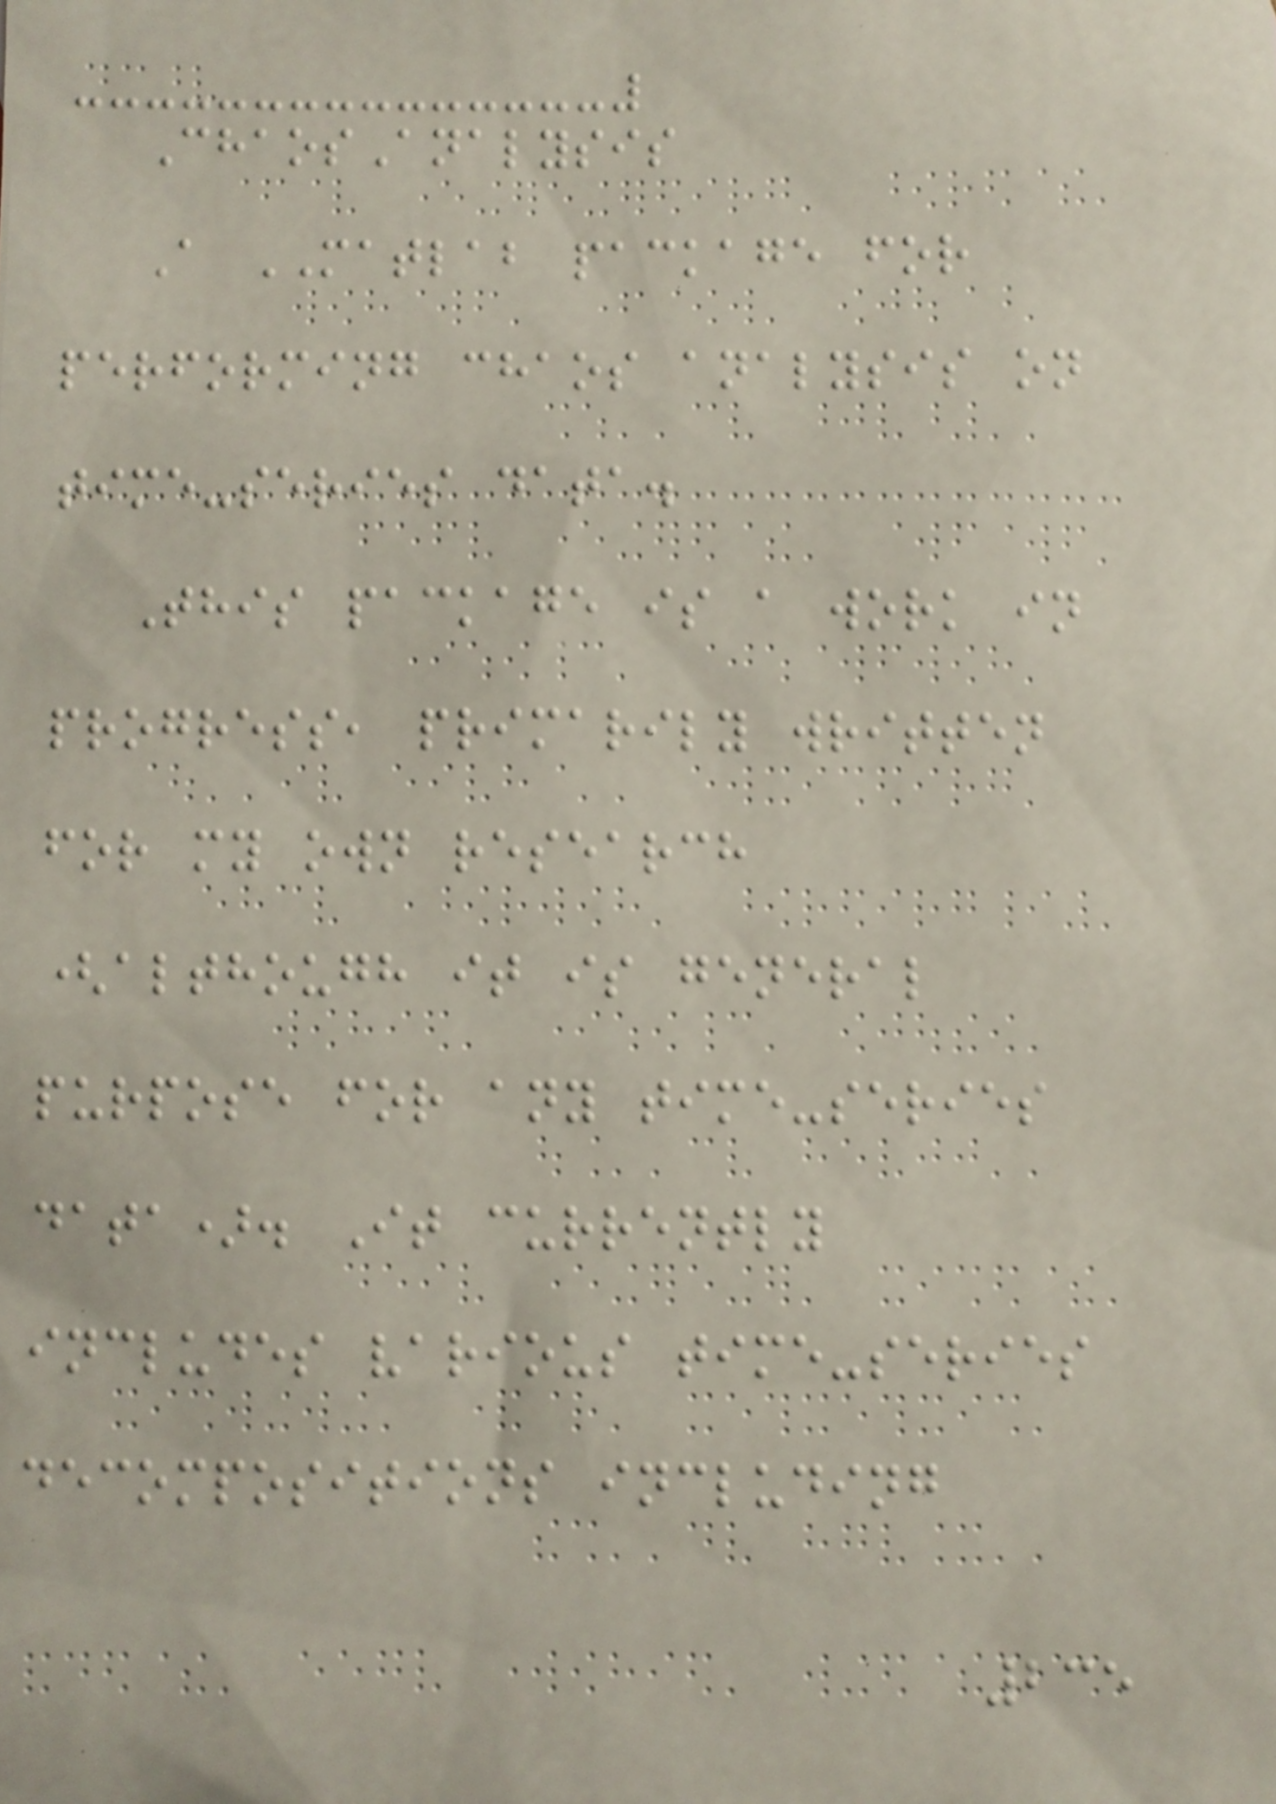ChaosAnalysis
A MATLAB package for
performing chaos analysis on
time-series data.
This package is a work in
progress, primarily written
for my own research
(although it is general
purpose for any time-series
data). It currently
includes various time-series
decompositions including
235
